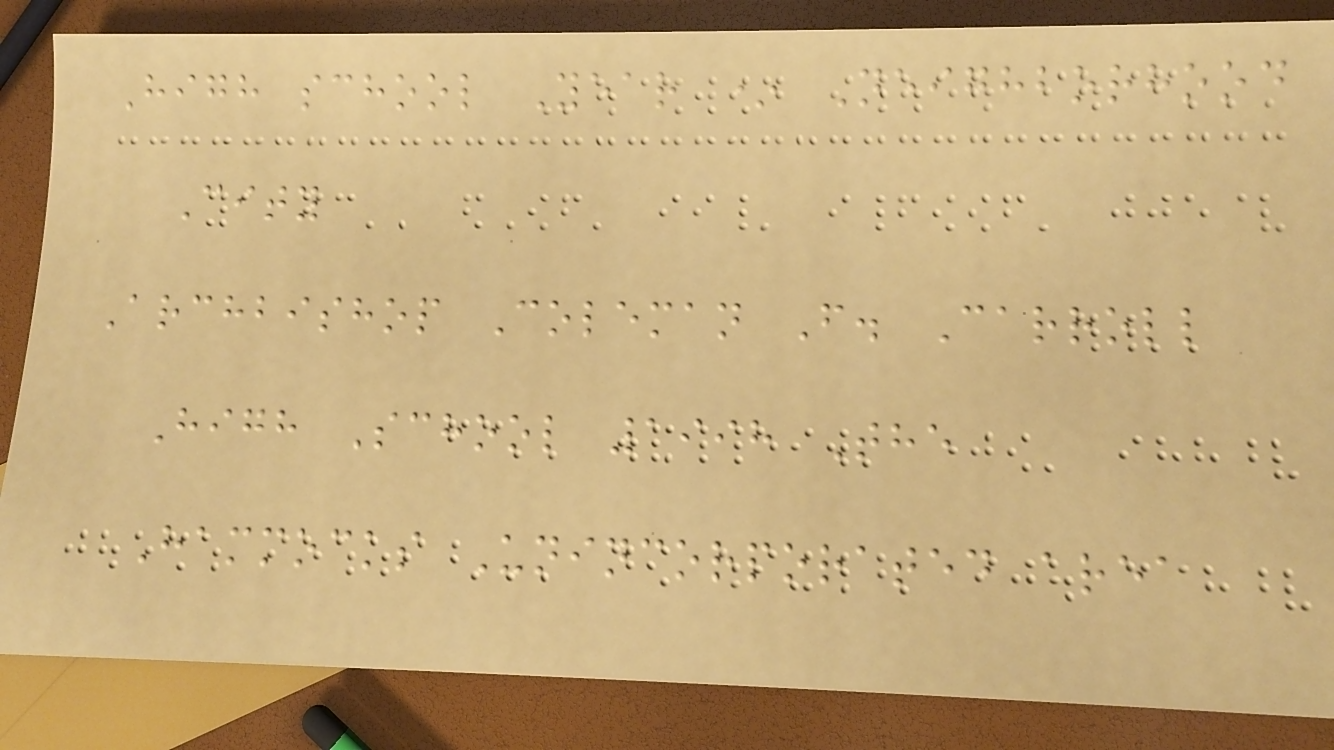High school Year * Neighborhood
City
Archbishop Coleman F. Carroll
High School 1998 The
Hammocks Unincorporated area
